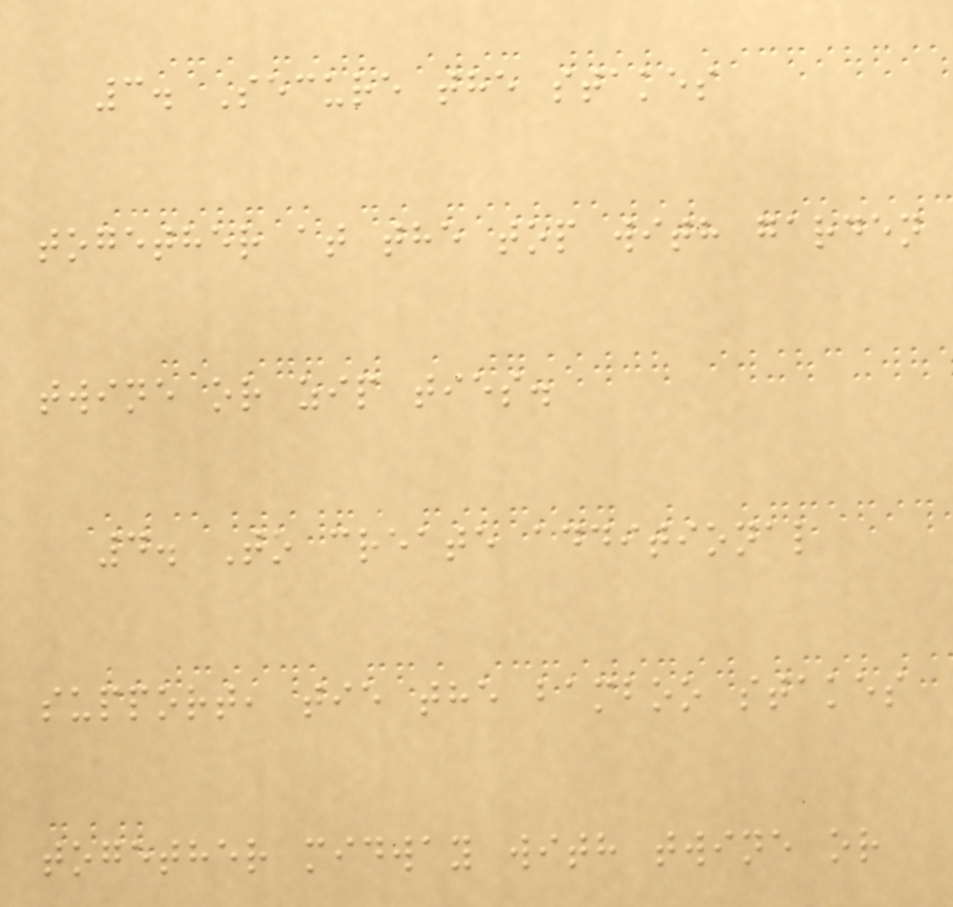3. Secure the stakes
together at the top with garden
twine or zip ties.
4. To create additional
support, tie the bamboo stakes
together midway with twine or
